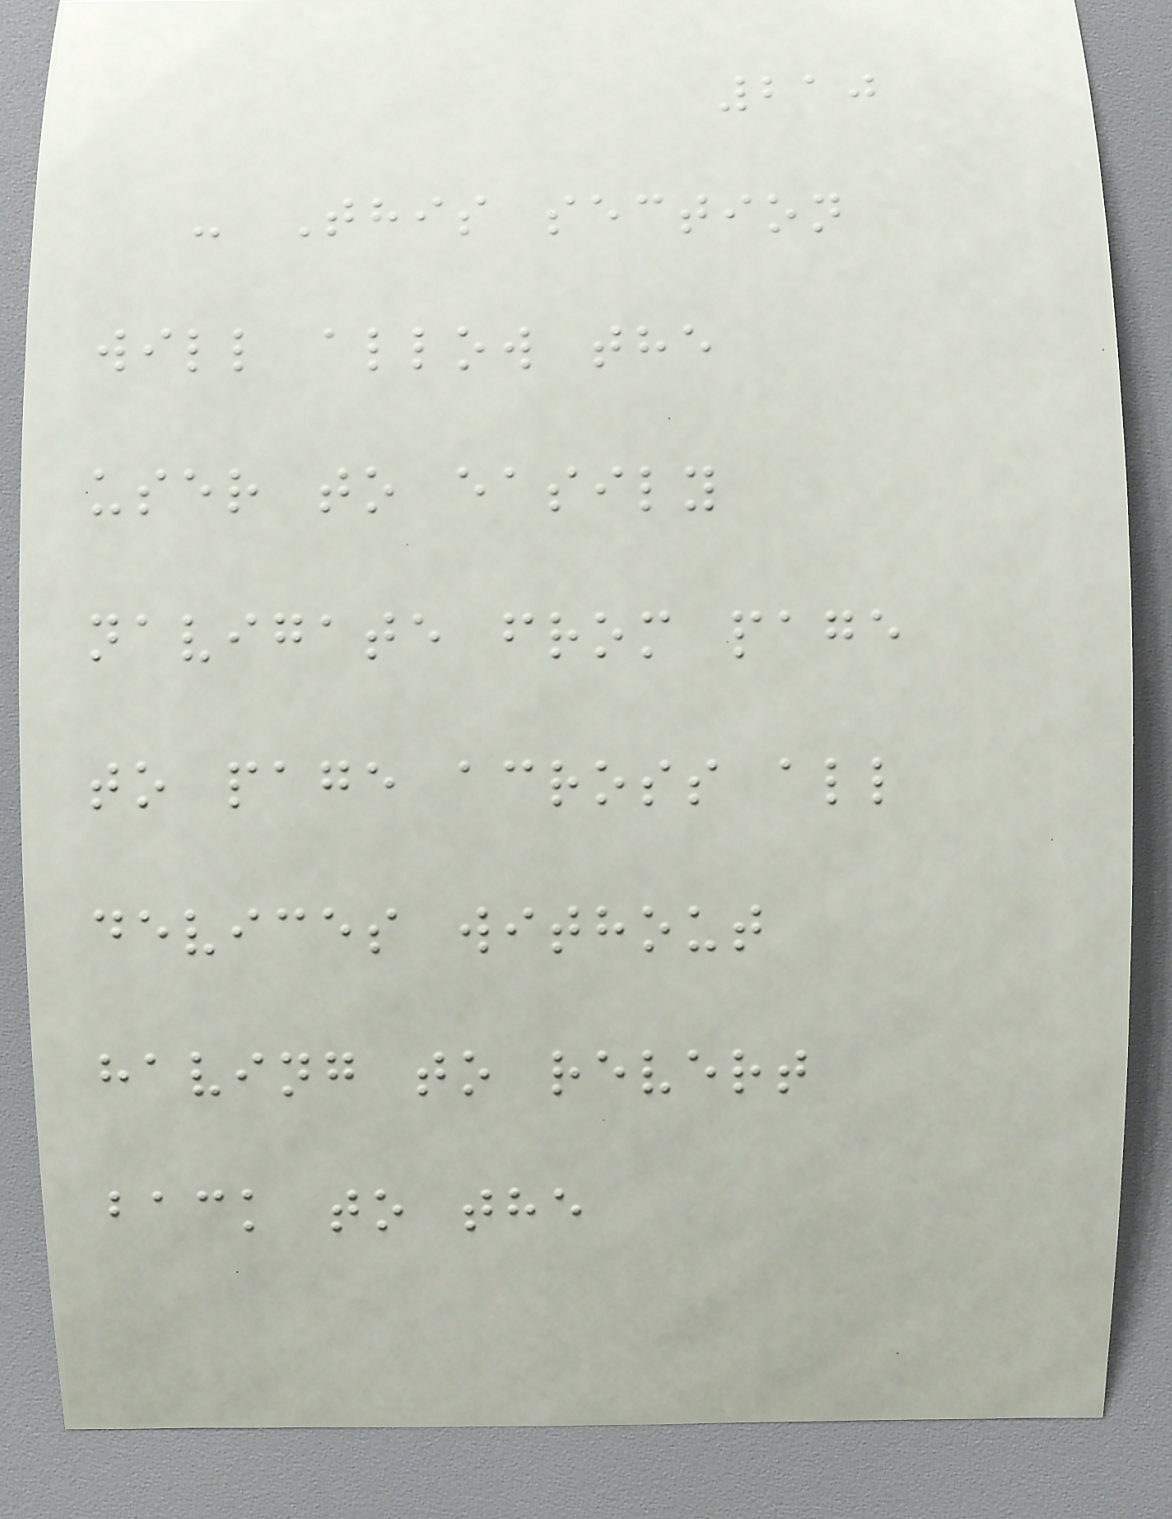210
- This section
will allow the
user to easily
navigate from page
to page across all
devices without
having to revert
back to the
